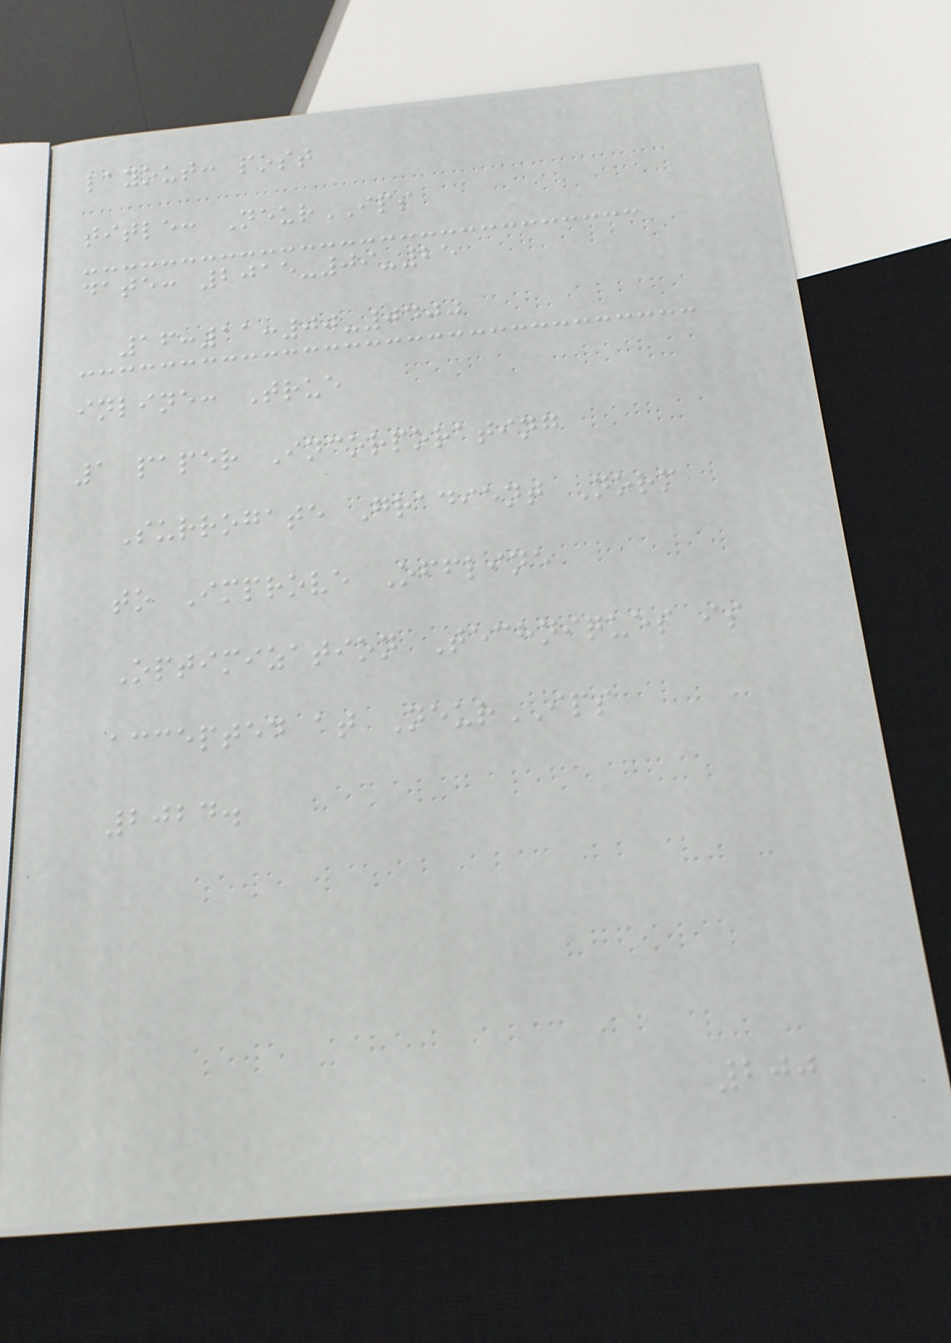layout: post
title: NeurIPS
date: 2015-09-25
16:11:00-0400
inline: True
1 paper Incorporating
Surrogate Gradient Norm
to Improve Offline
Optimization Techniques is
accepted at NeurIPS
2024.
200
